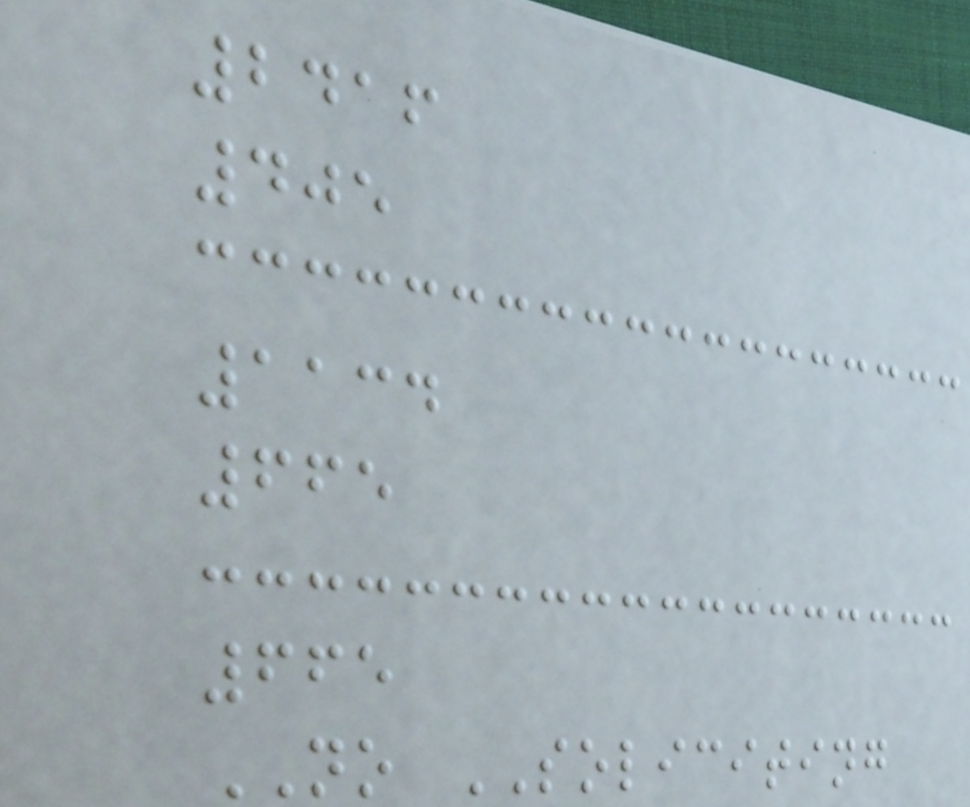2416
405
1134
665
665
NO SOLICITING
